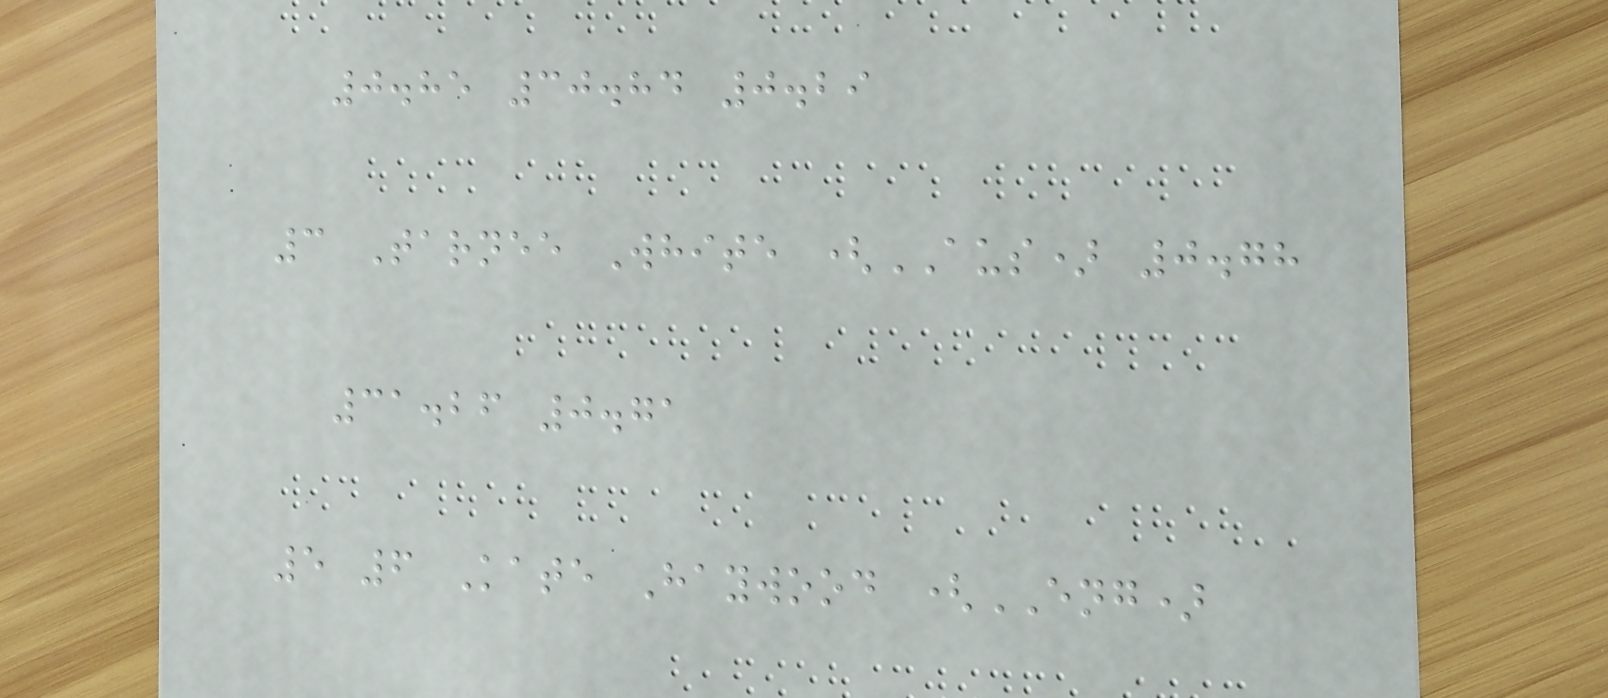0.85 30.84 0.29
3 Tarnee White (AUS) 0.78
31.26 0.71
5 6 Kate Haywood (ENG)
